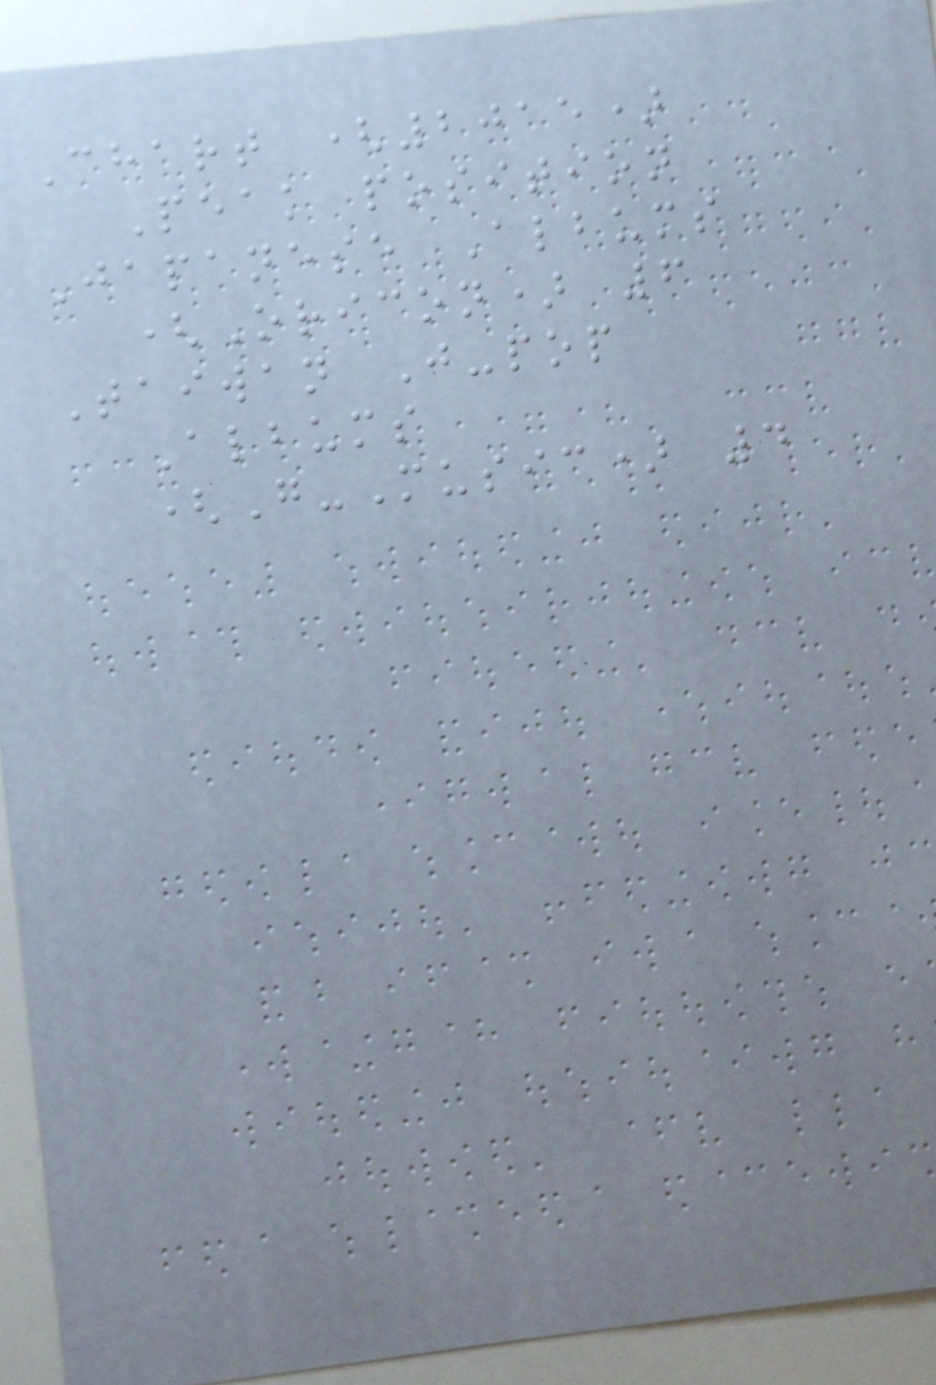Chart (2015)
Peak position
Japanese Albums
(Oricon) 6
Taiwan J-pop
Albums
(G-Music) 4
